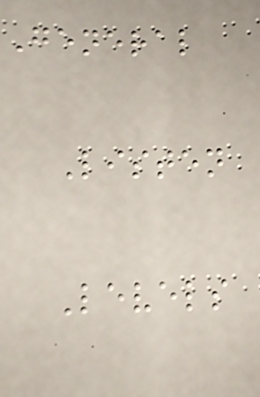General
Listen
Levels
